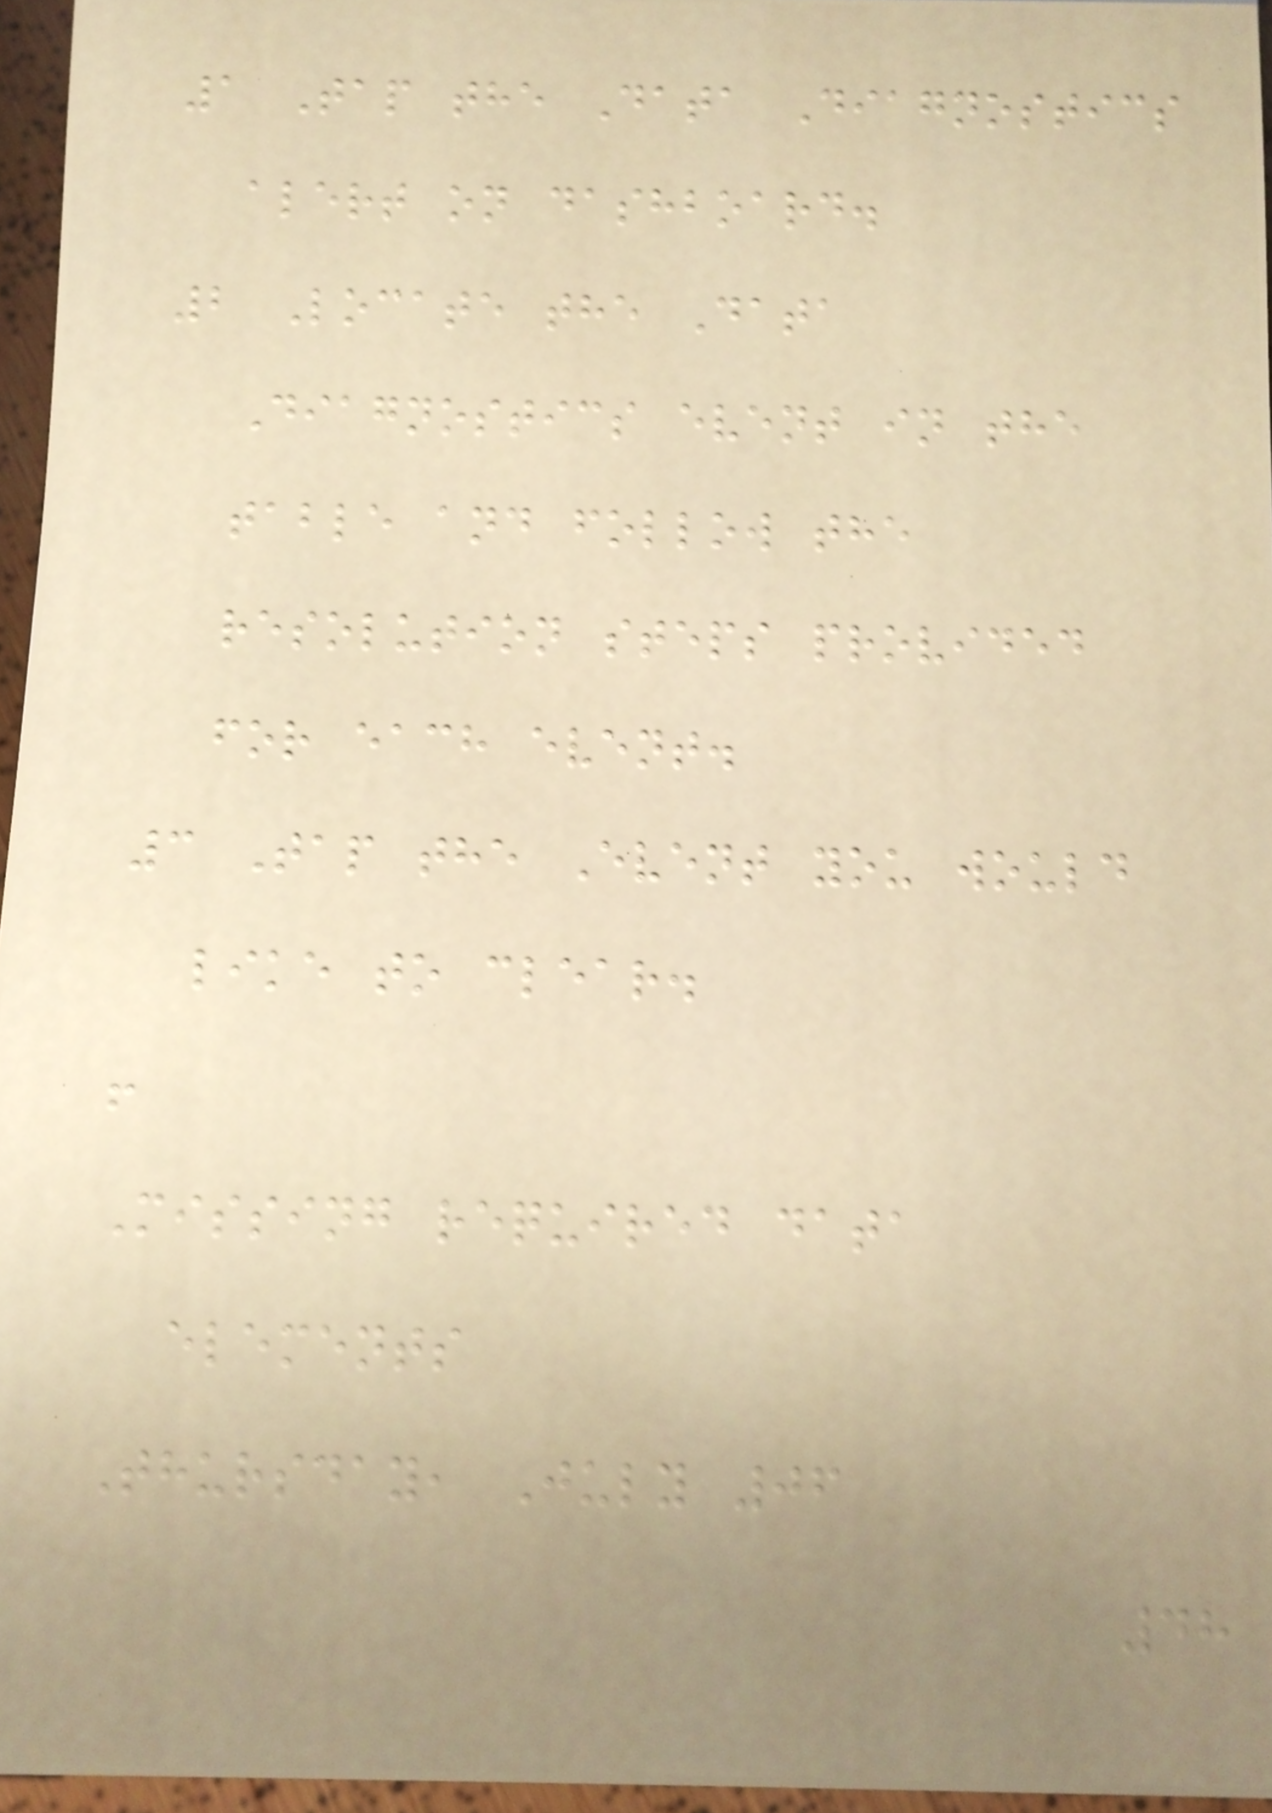1 Tap the Data Diagnostics
alert on dashboard.
2 Locate the Data
Diagnostics event in the
table and follow the
resolution steps provided
for each event.
3 Tap the Event you would
like to clear.
!
Missing required data
elements
Thursday, July 06
48
